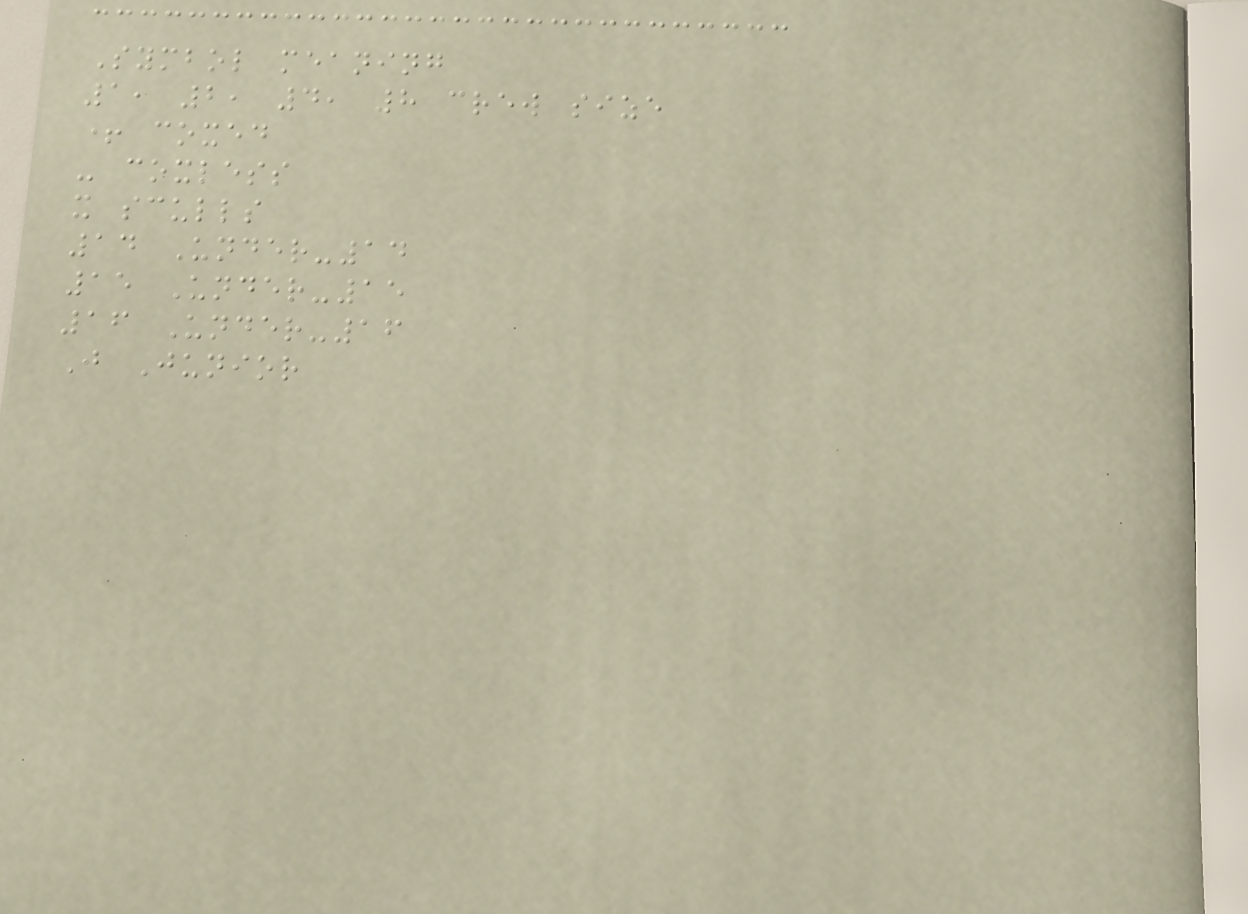Symbol meaning
1, 2, 4, 8 crew size
+ coxed
- coxless
x sculls
14 Under-14
15 Under-15
16 Under-16
J Junior
